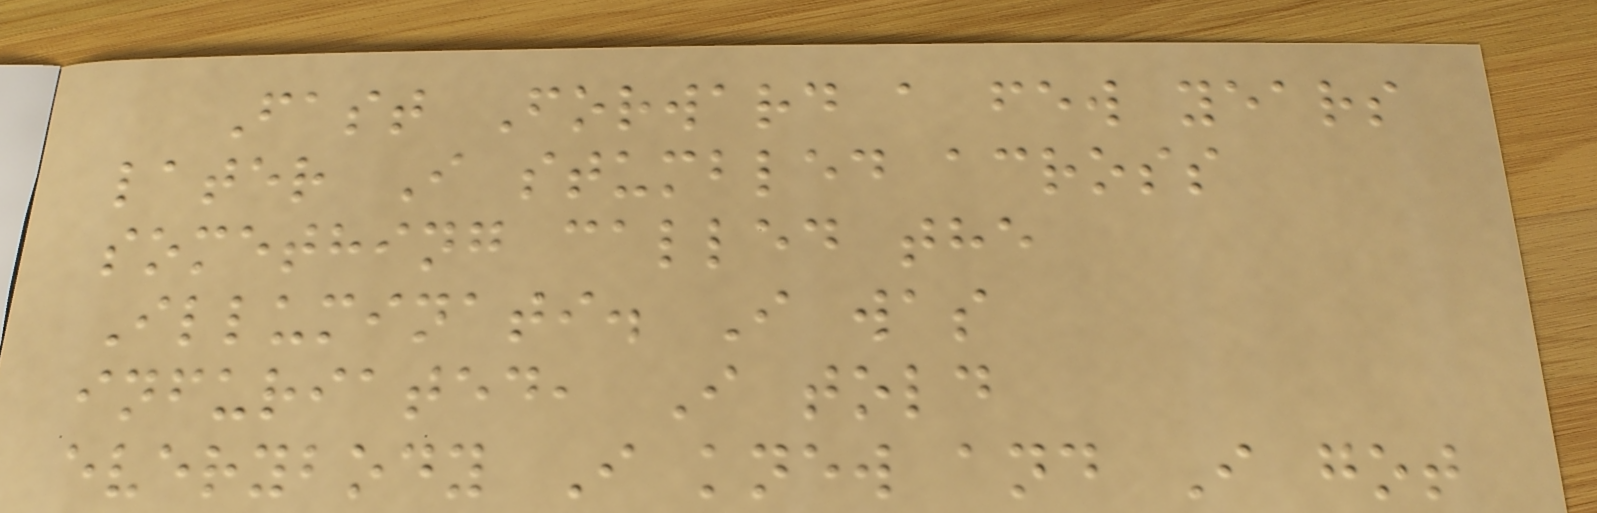Fast Forward a few years
later I stumbled across
something called the
Illuminati. I was
infuriated, I told
everybody I knew and I got
